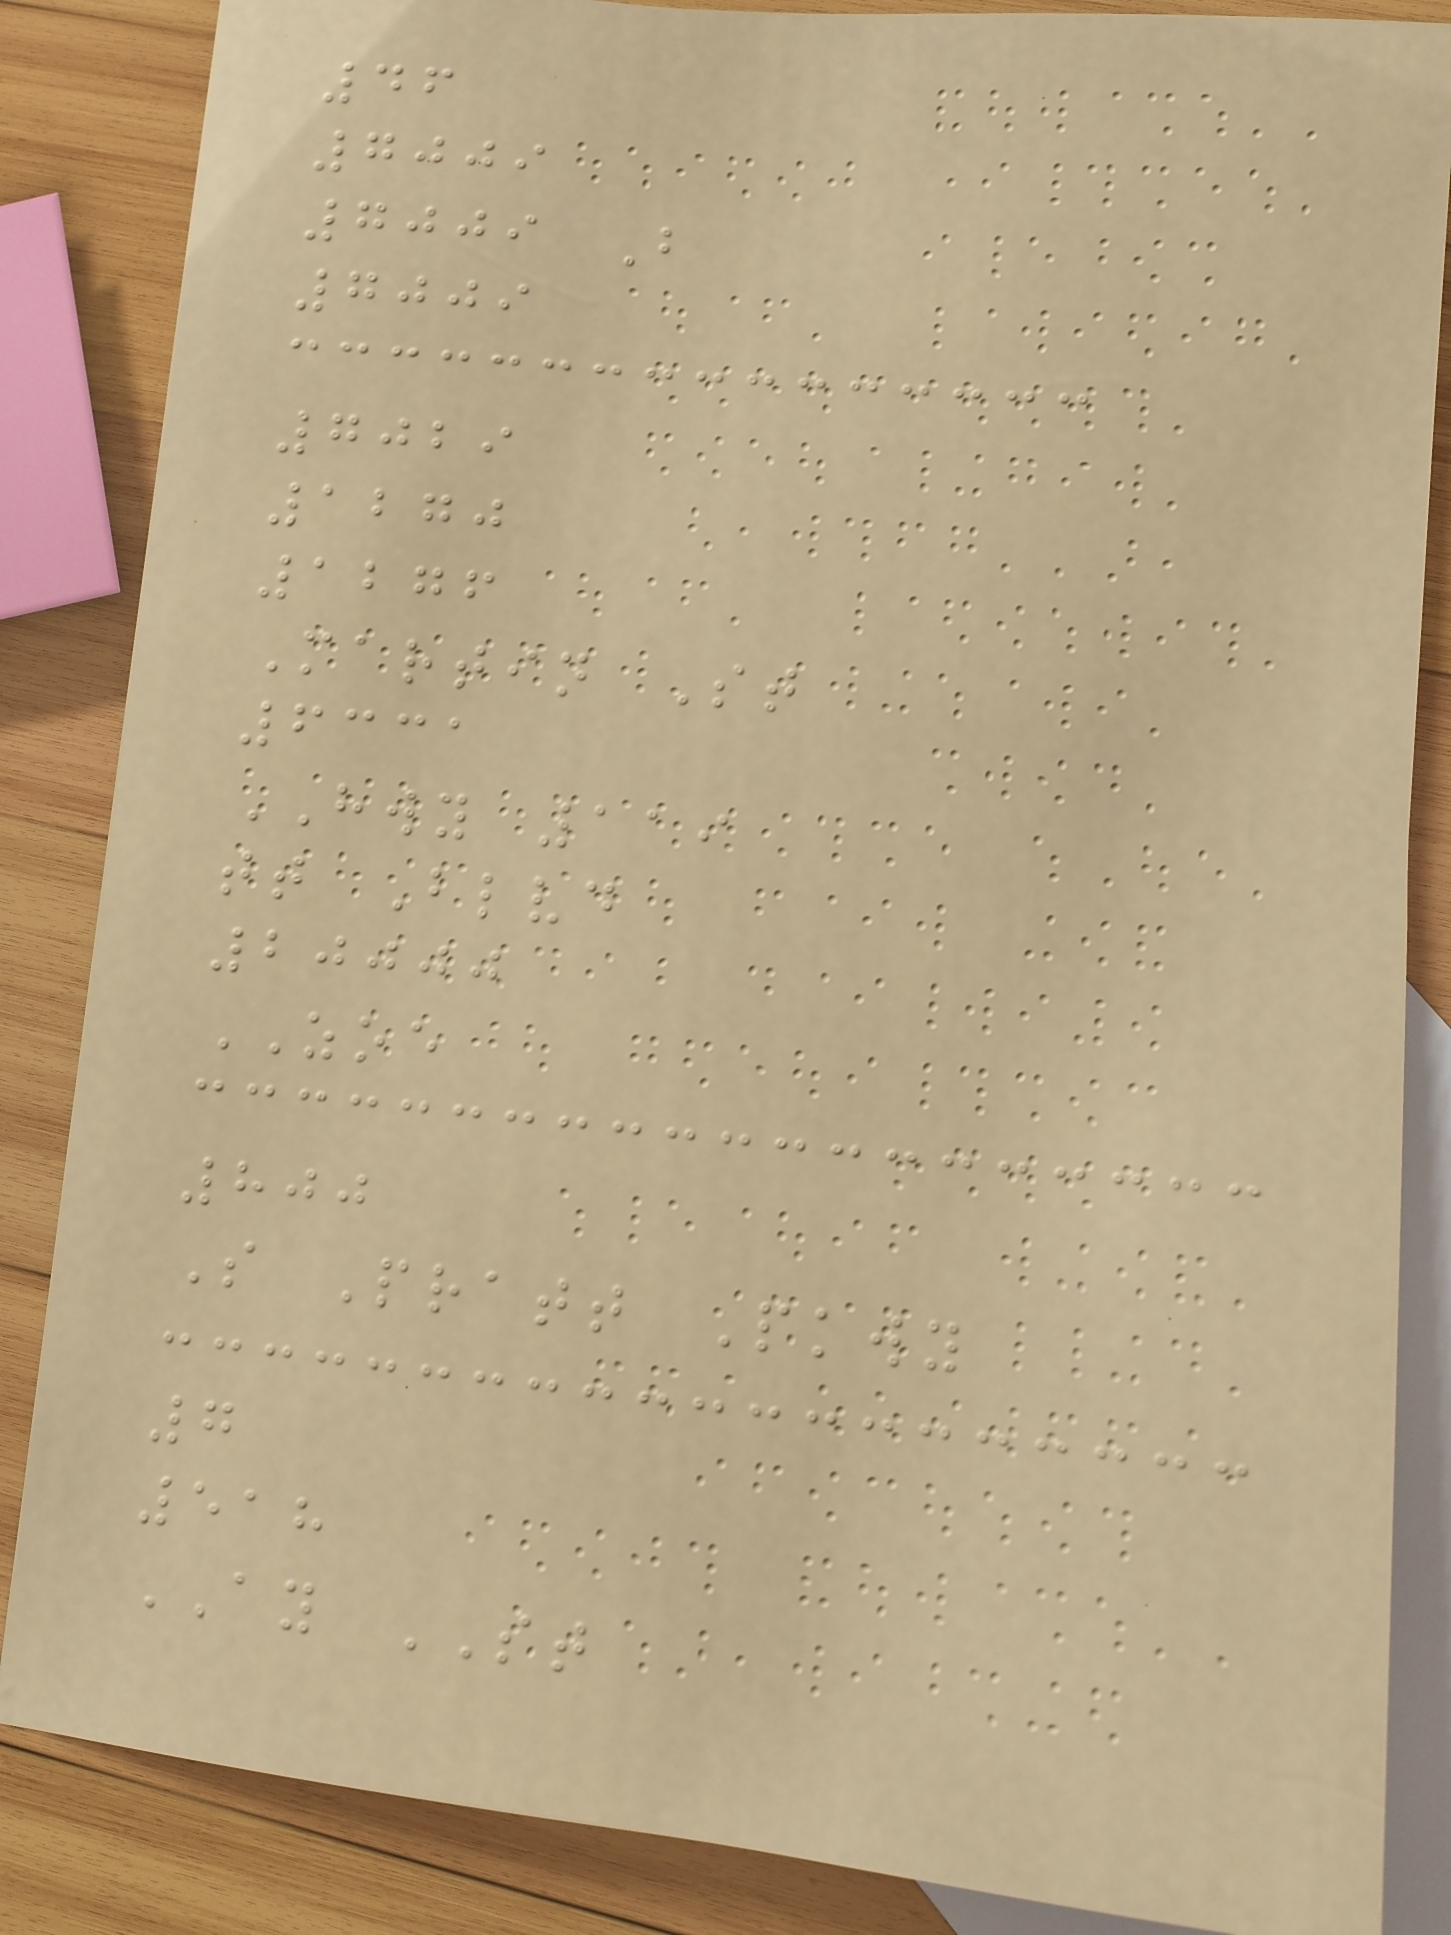46
7009
7009 B
7009
7029
1270
1276
Martin St
6331
HWY 119
tt Blvd
20000
ZOE
800
S Pratt Pkwy
7
518
AY ST
